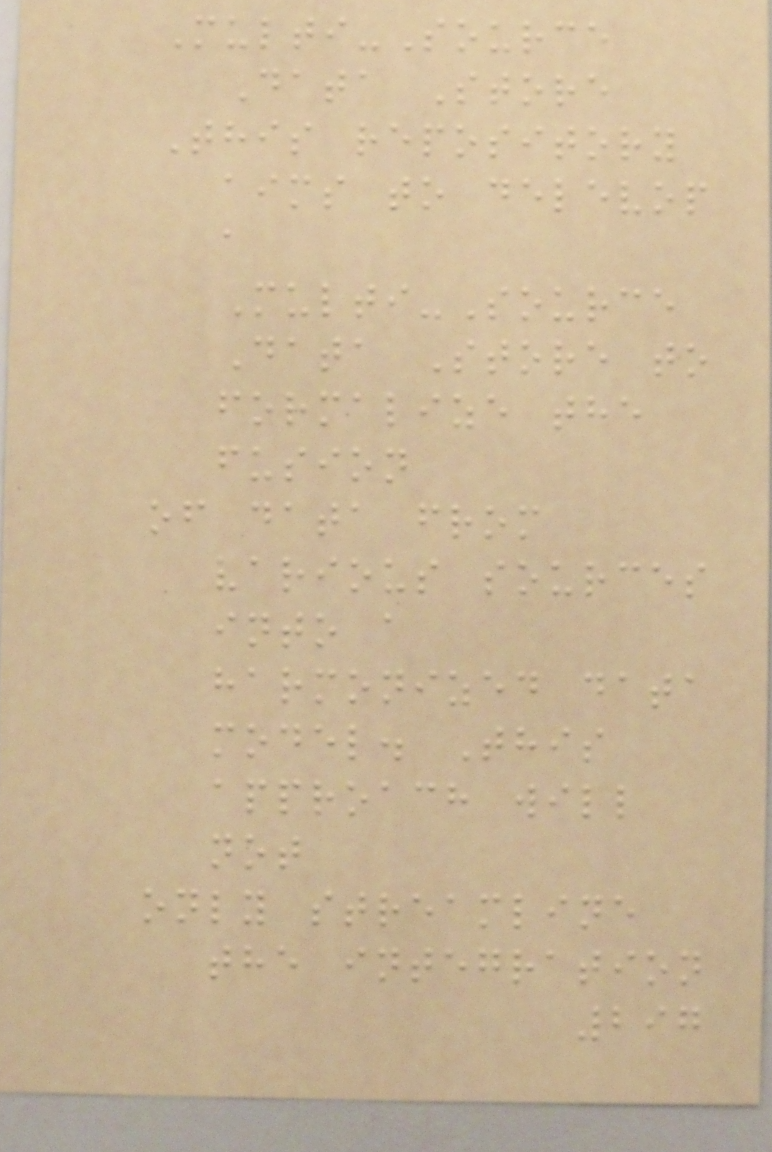Multi-Source
Data Store
This repository
aims to delevop
a
Multi-Source
Data Store to
formalize the
fusion
of data from
various sources
into a
harmonized data
model. This
approach will
not
only streamline
the integration
297
